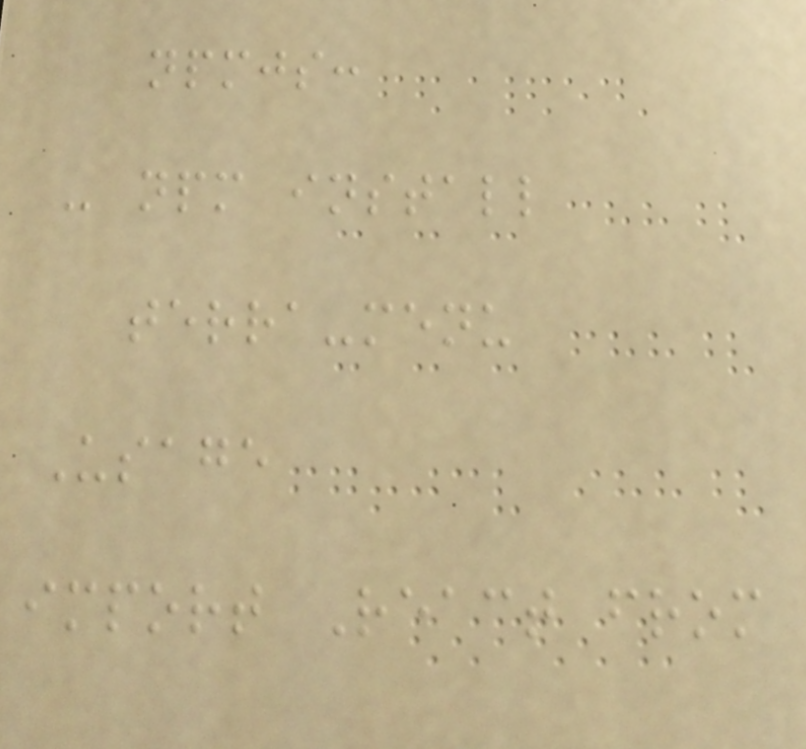npmjs:
- npm install
terra-menu
Usage
import React from
